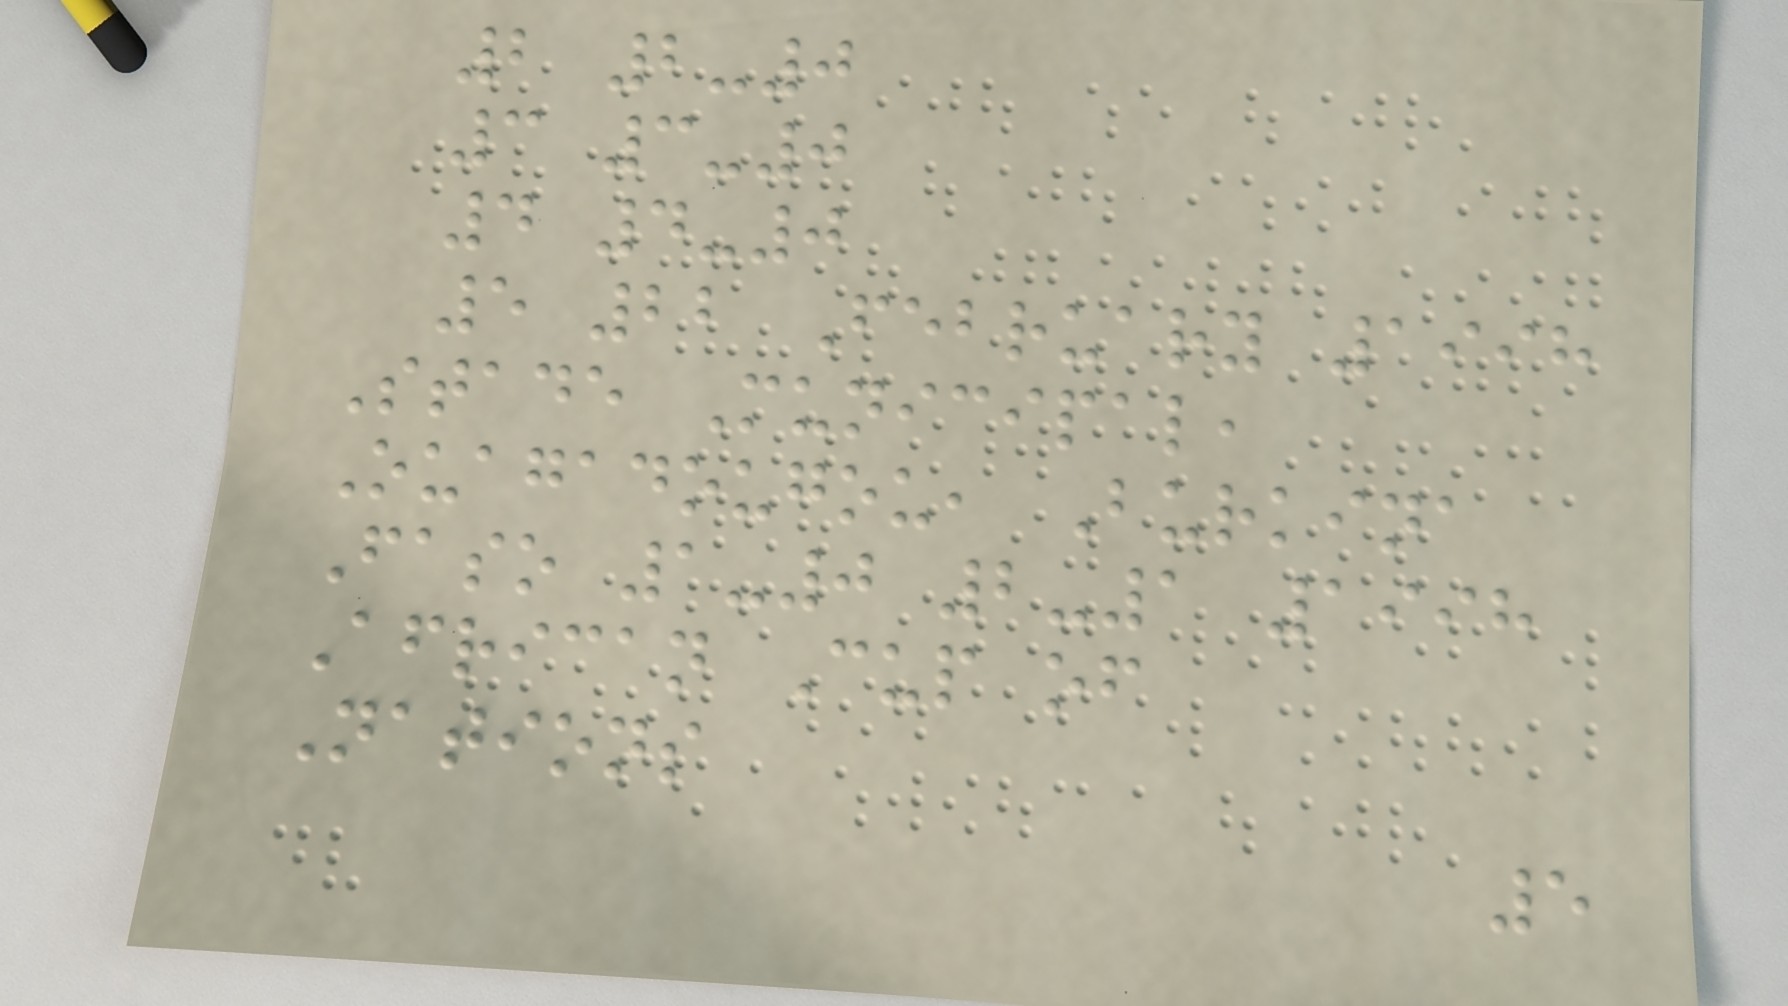2 2-0
3 3-0
4 4-0
5 22 February 1998
Stade Municipal,
Ouagadougou, Burkina
Faso 1-0 2-1 1998
African Cup of
Nations
5
